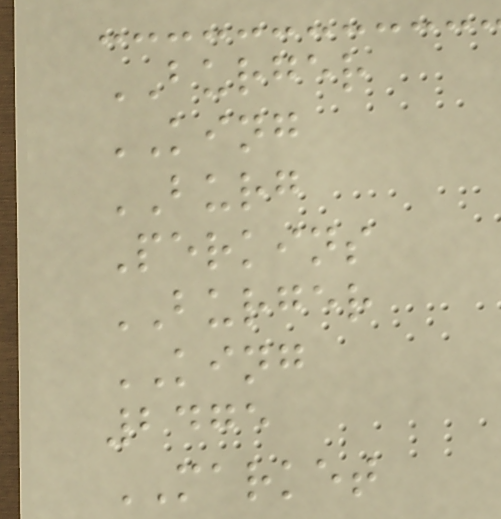BURGER
KING
BURG
Perkins
BURGER
KING
2475
MARKET
